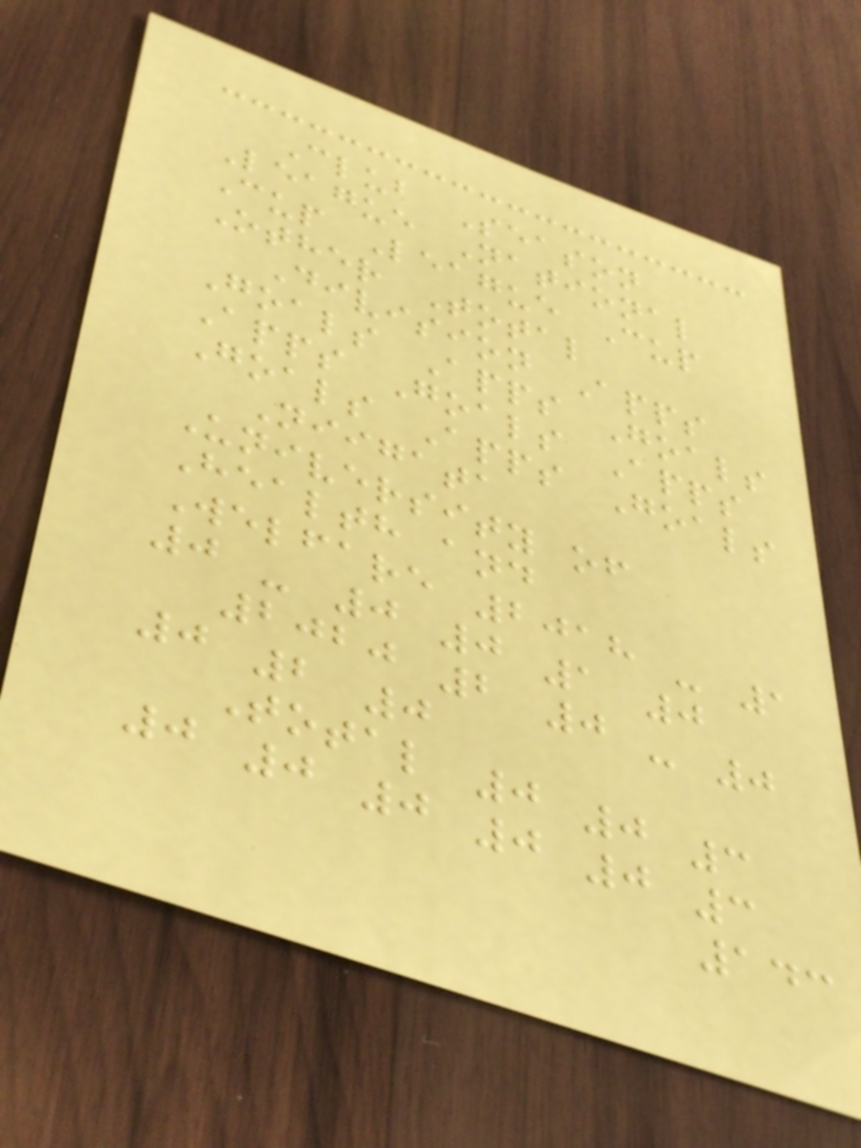Club Season
League National
Cup League Cup
Other Total
Division Apps
Goals Apps Goals
Apps Goals Apps
Goals Apps Goals
Niigata
University of
Health and
Welfare 2018 - 1
0 - 0 0 1 0
2020 2 0 - 0
0 2 0
Total 0 0 3
0 0 0 0 0 3
143
